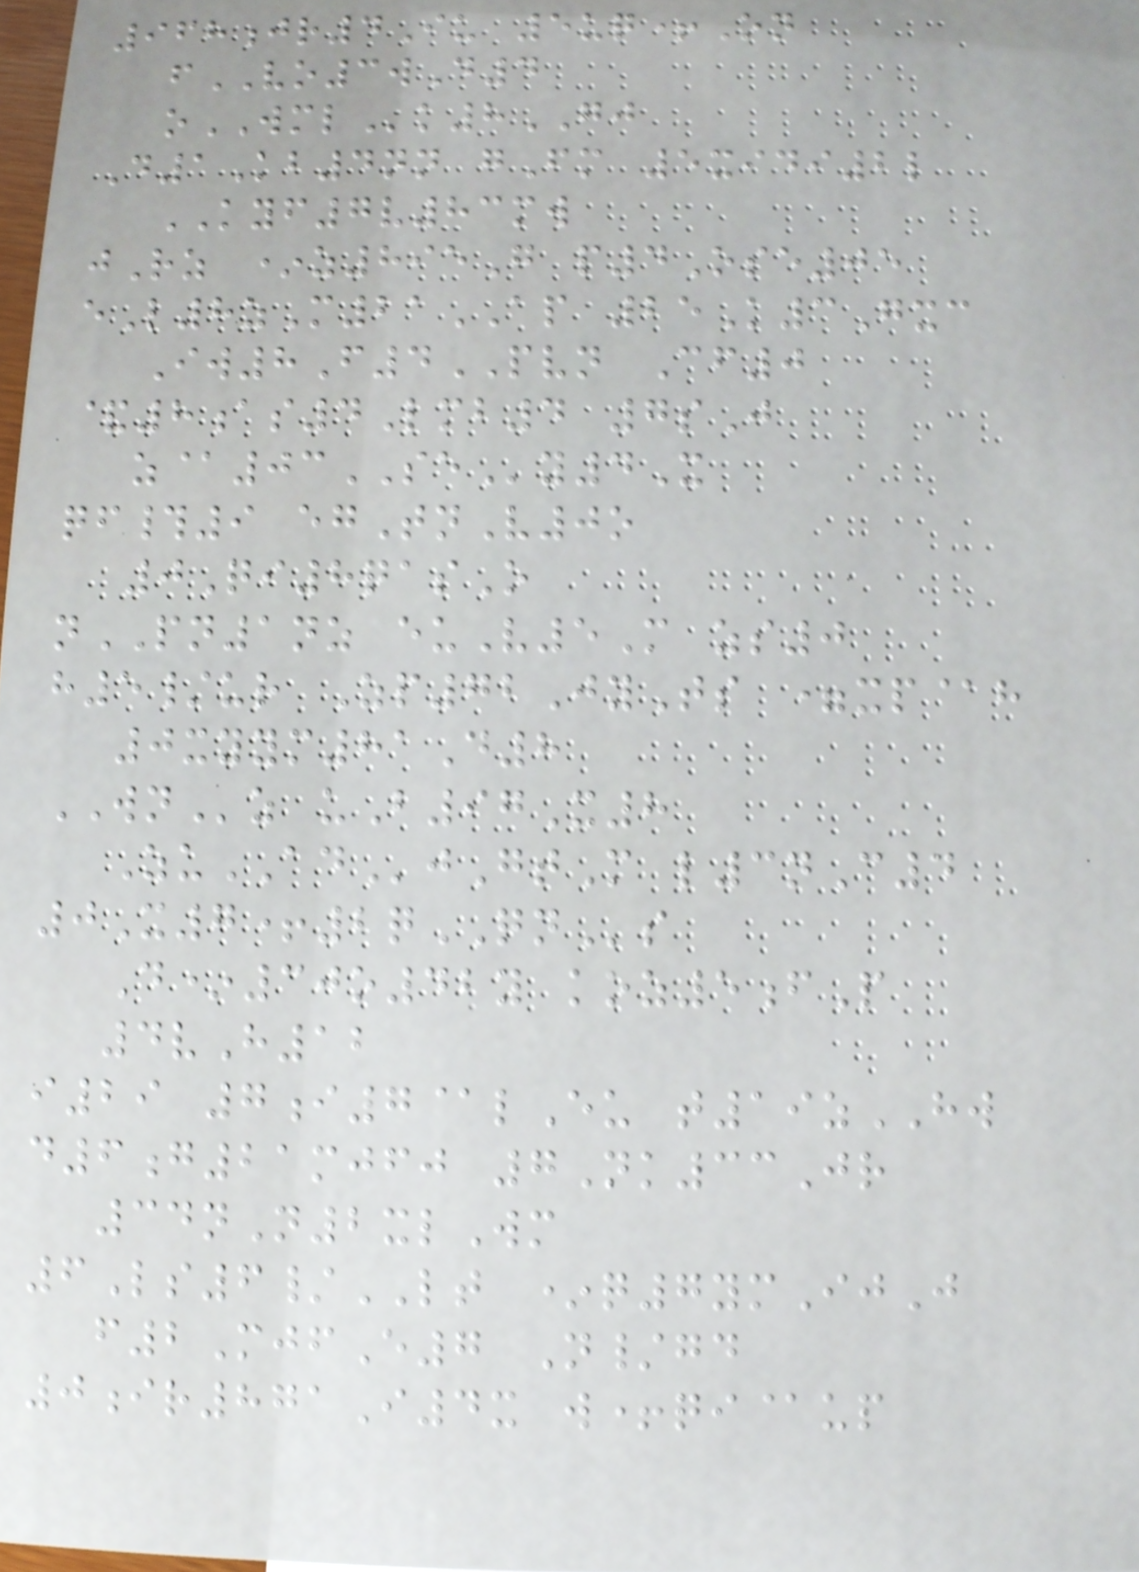968jr4Iu 5uq+On
fVO3wD4
oWMLk8GJ
D1Kb4nn gFm 5xidi2l
KYF7v83mw
jRz *z895G p4Ose05
eL8zM21AP 25K3Gxc
Iw8F4PVN Cf0
&8as4Lmb4 7sJ
z@03SEy4X
qf#9 egTnV0o
0Qi8qasO
nPN1nz euV5M zs0
h5/ur Zp72JyTs =xp@h
0xyym81D8
WNz uB97X8
ZuADjGtM l3nC4
0X7+2qQNs
D*30o42y koz5fP
4vH12
i29 7i7@lEu t19zHW
d6g21mjfj 7Nk33Jr
34nN2xlWm
6Ls6/LT *q7ymIjJ
f2MjfE7 N/gd
0ir871I4x w+qi@up
